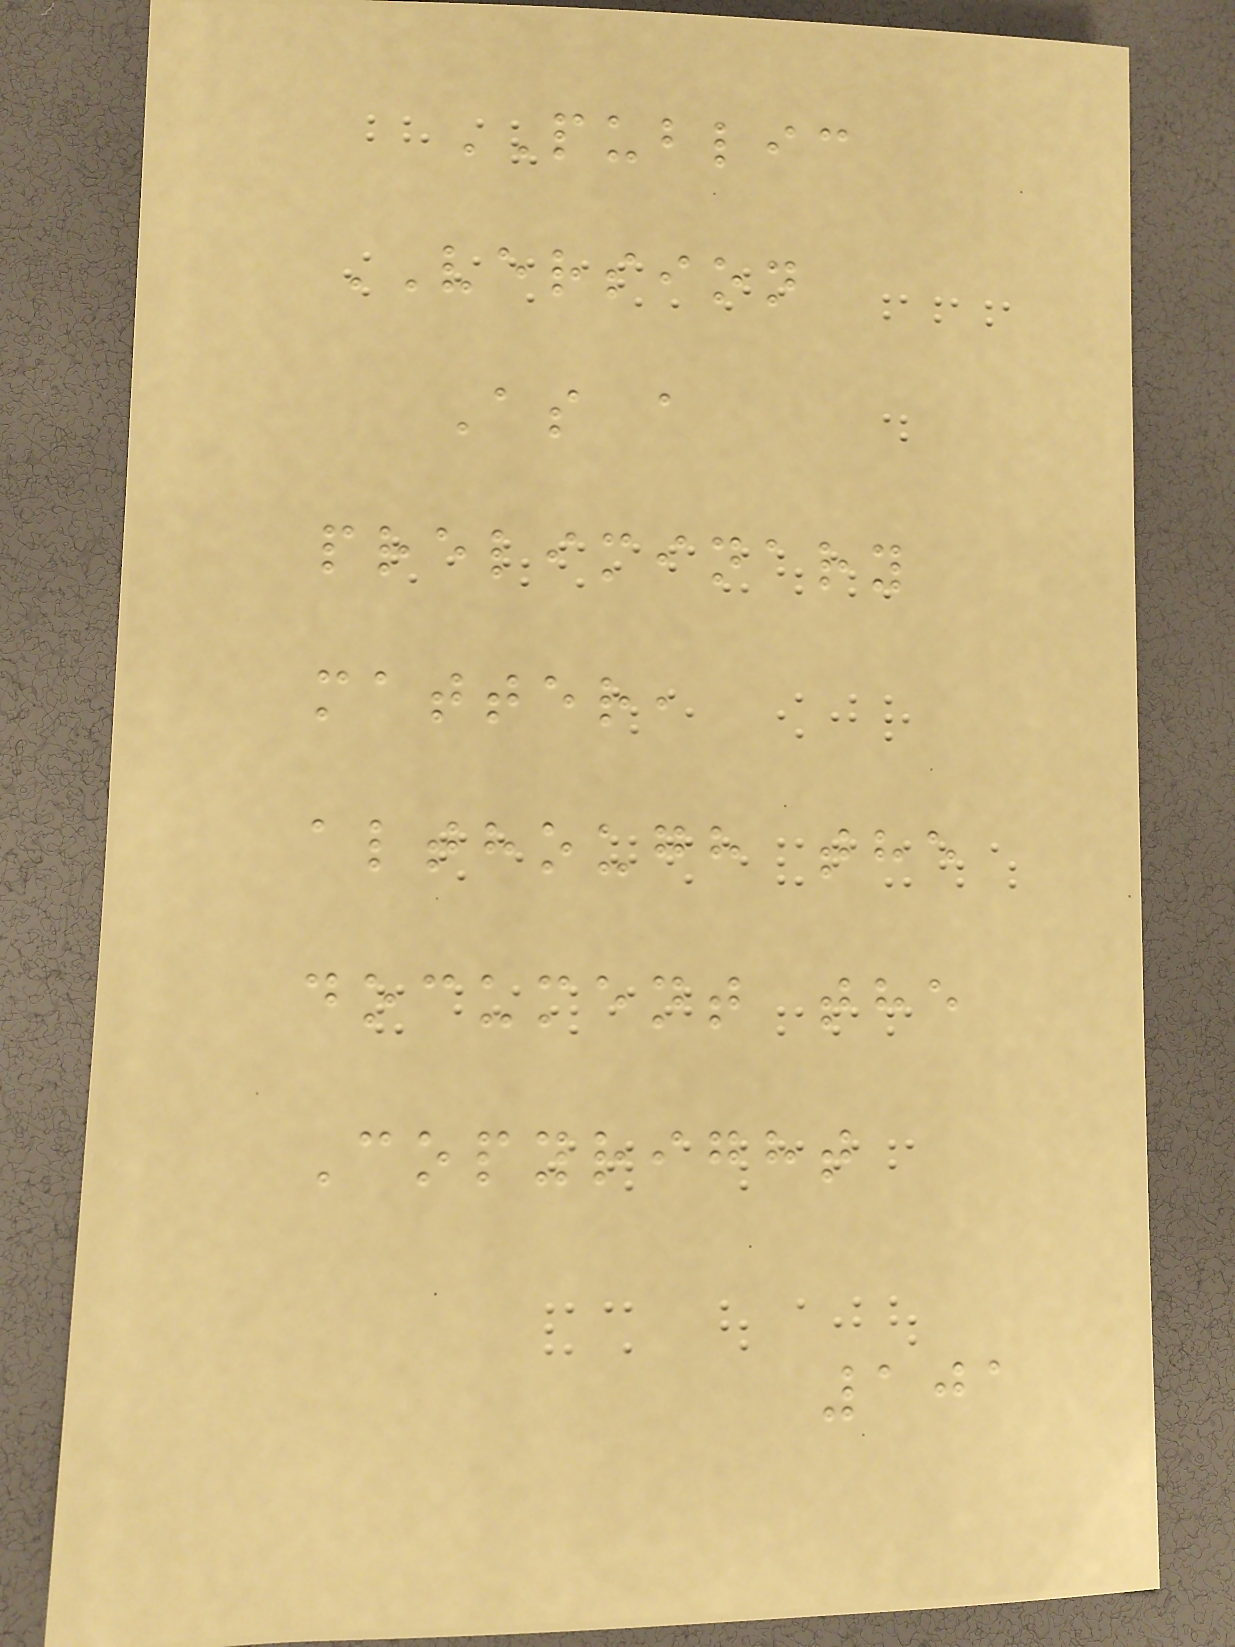PUBLIC
VERSION
As a
preliminary
matter,
although the
document the
Copyright
101
